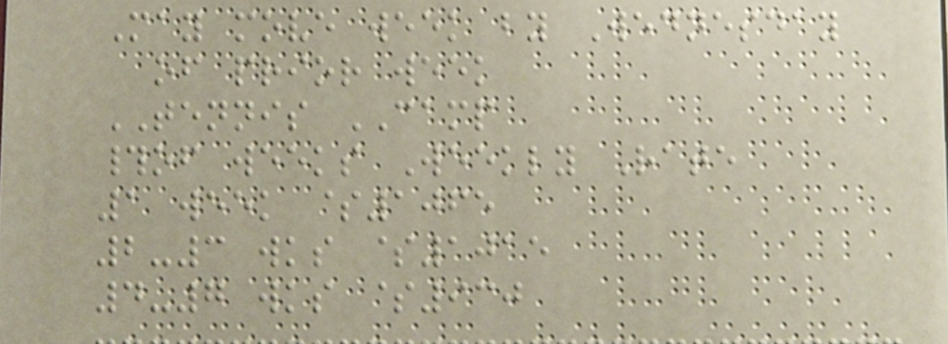May move week by Wednesday
of prior week
TENNIS CAMP
#of weeks Weekly Rate
1 week $1065
2-3 wks $1015
4-7 wks $930
